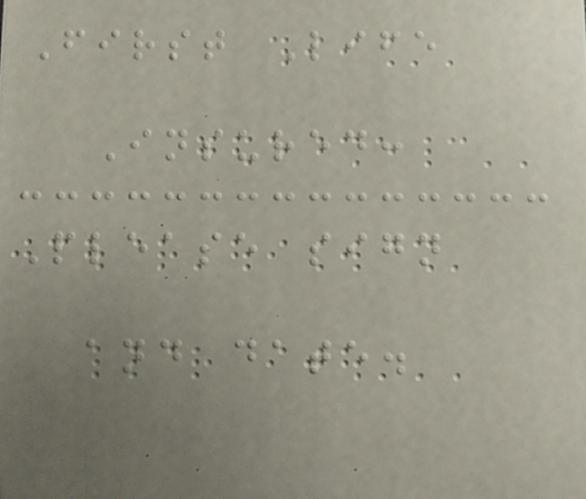First Life
Insured:
Please sign
and date.
